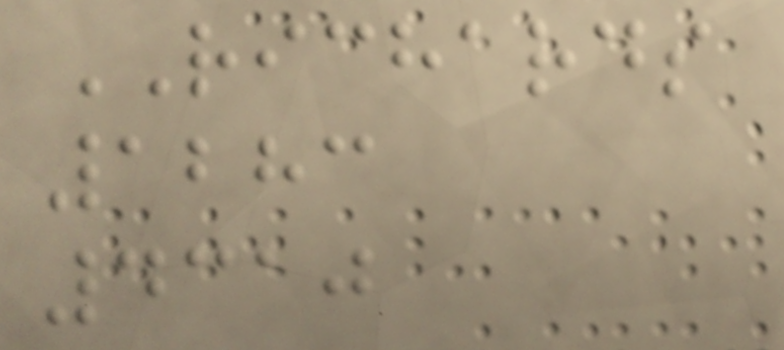RICHARDS
1283
4310
